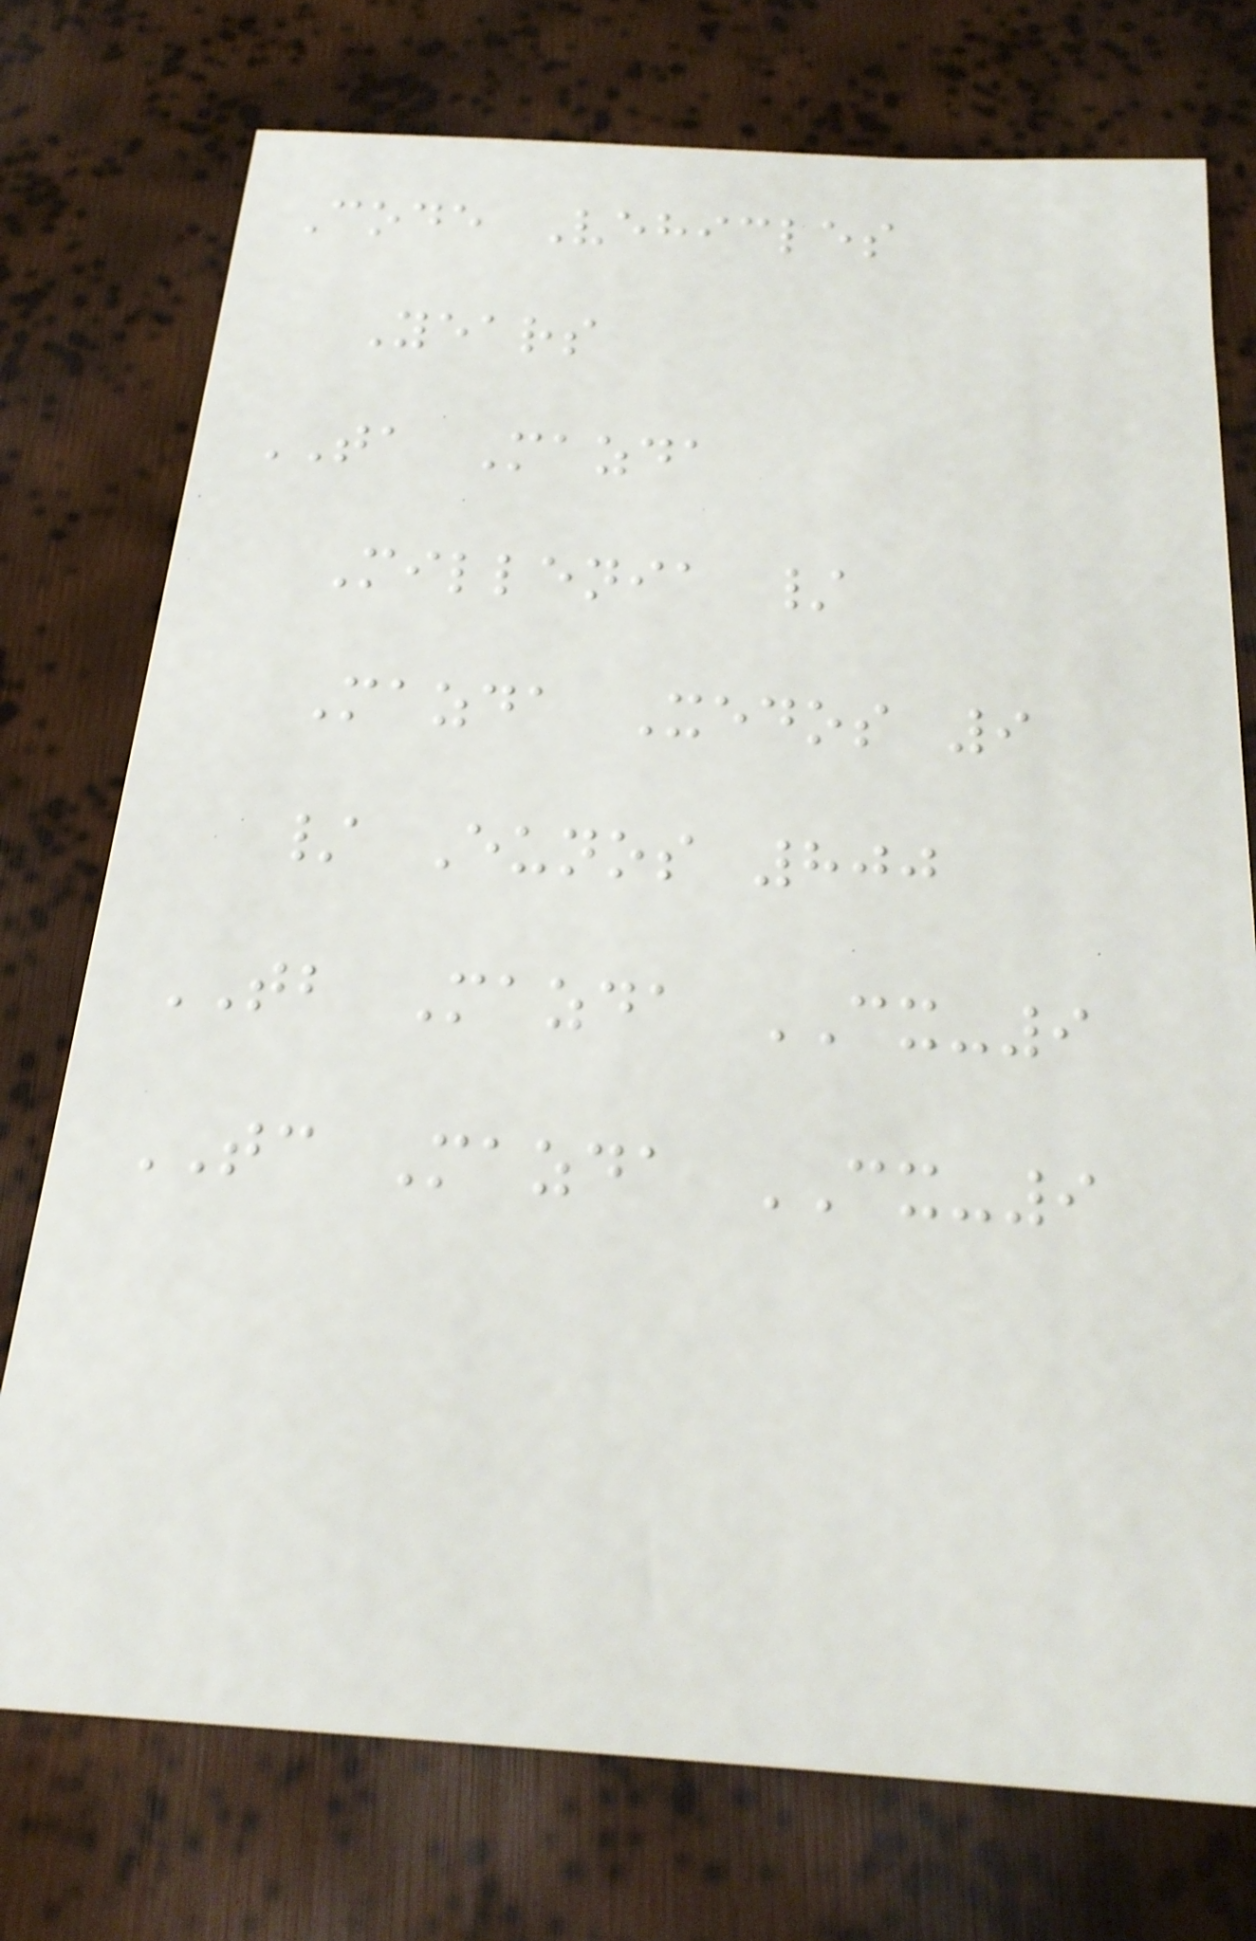Code Vehicles
Years
TA Mazda
Millenia /
Mazda Xedos 9
/ Eunos 800
TB Mazda CX-9
TC Mazda CX-9
